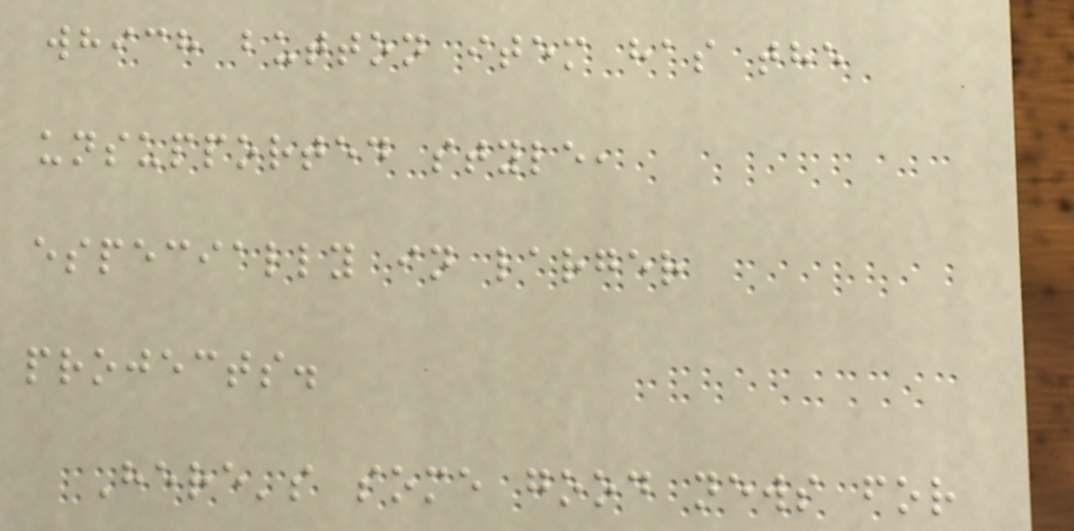which button item has the
unsupported style,
especially in larger
projects.
Here's some good news for
